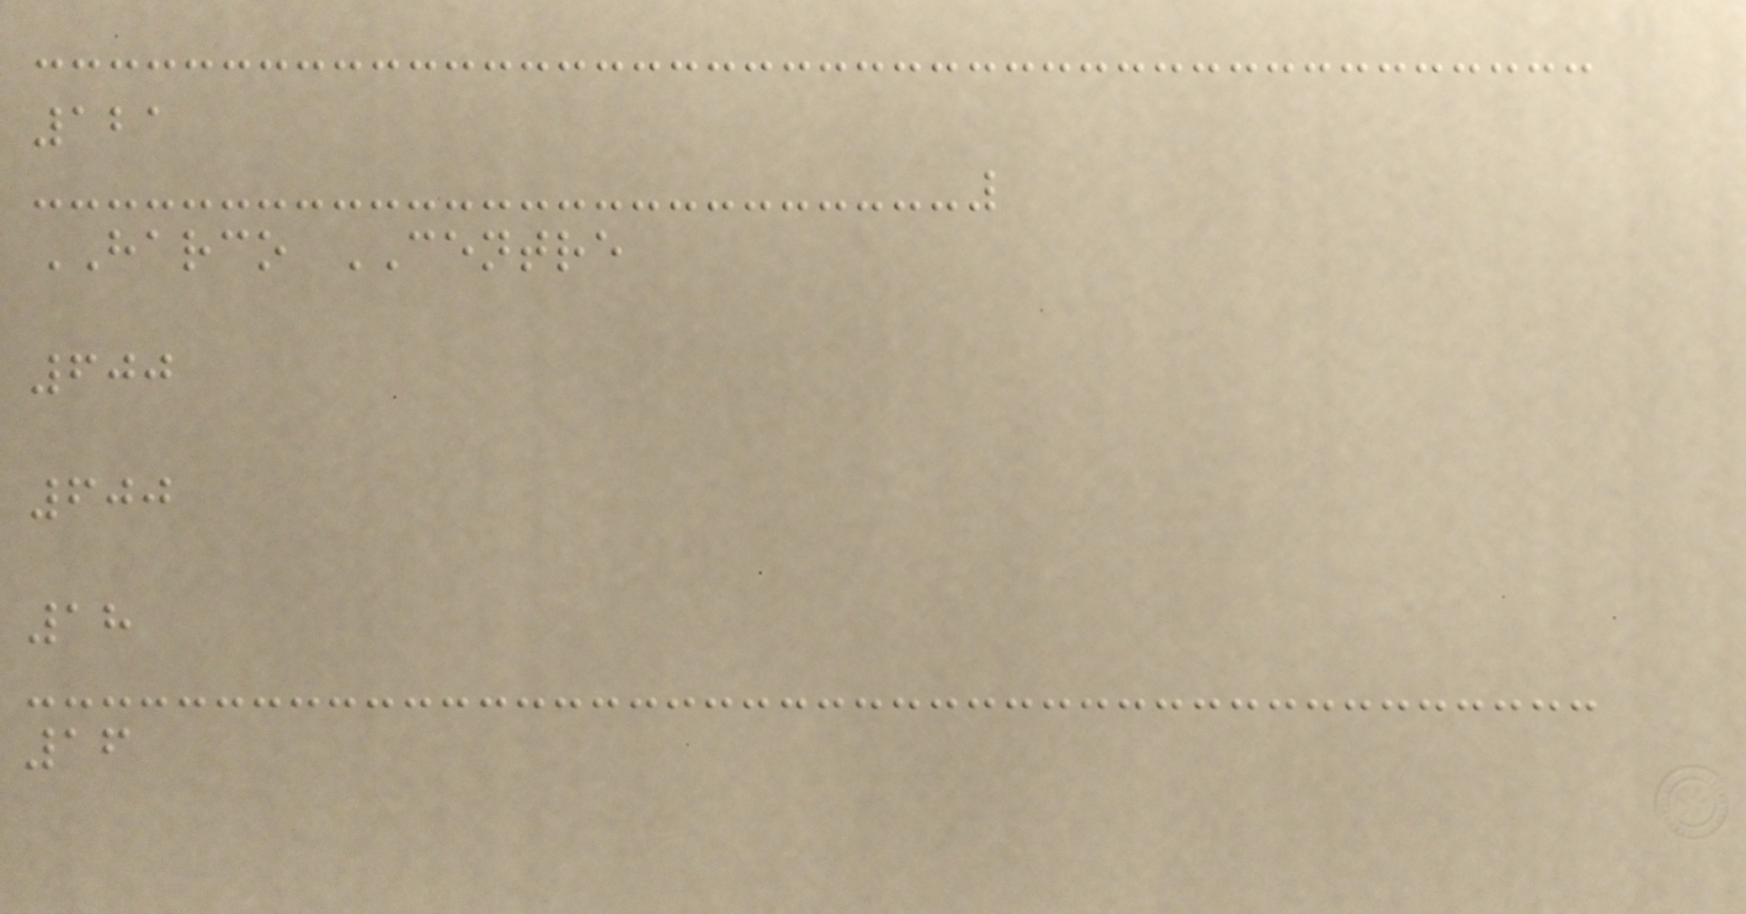121
HARCO CENTRE
600
600
18
16
